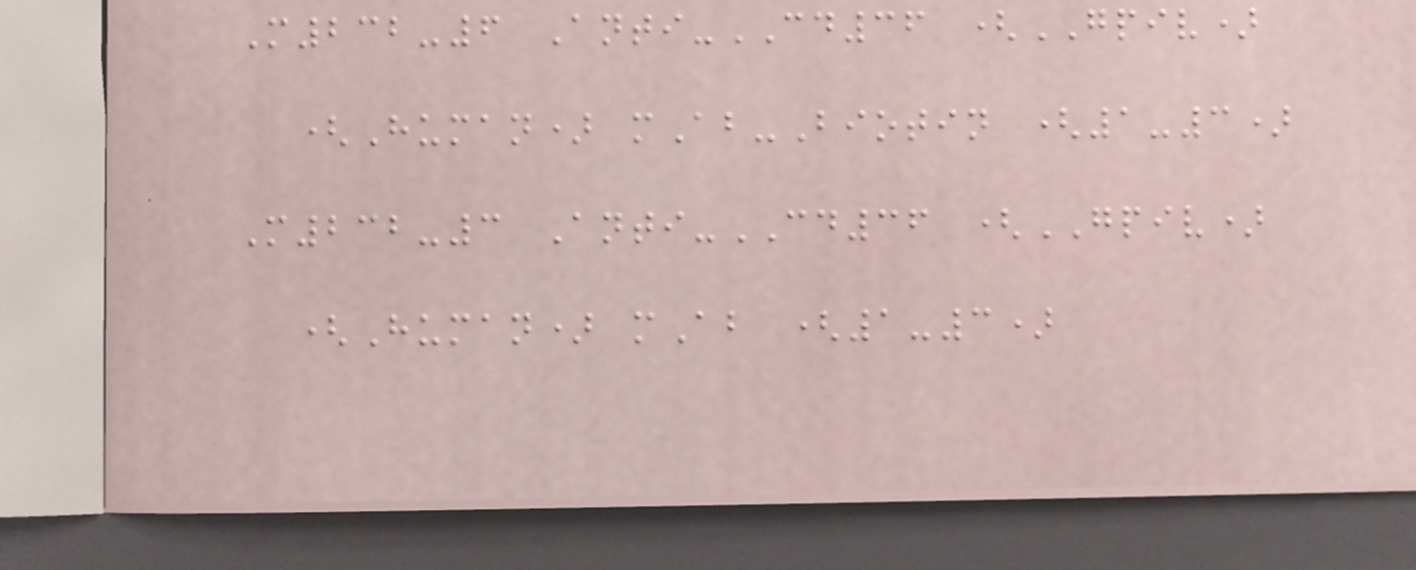M232-6 Anti-CD36 (GPIV)
(Human) mAb-Biotin (1-3)
M232-3 Anti-CD36 (GPIV)
(Human) mAb (1-3)
